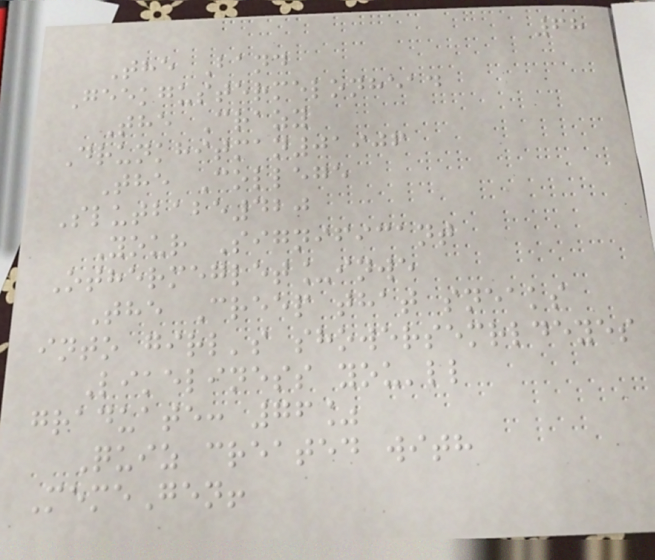68
The Band
Geekgustermelonhead
The Crazy
Drunkhitman01906
The College
Slutbabe420
Your Significant
Othermeglet_inwe
The Creep that sneaks
into girl's showersemrldeyes
Likeliness you'll
graduate: 76%
Quiz created with
MemeGen!
